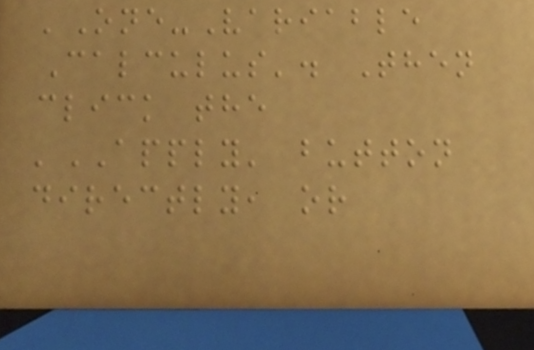'One-Variable
Calculus'. Then
click the
'APPLY' button
directly, or
